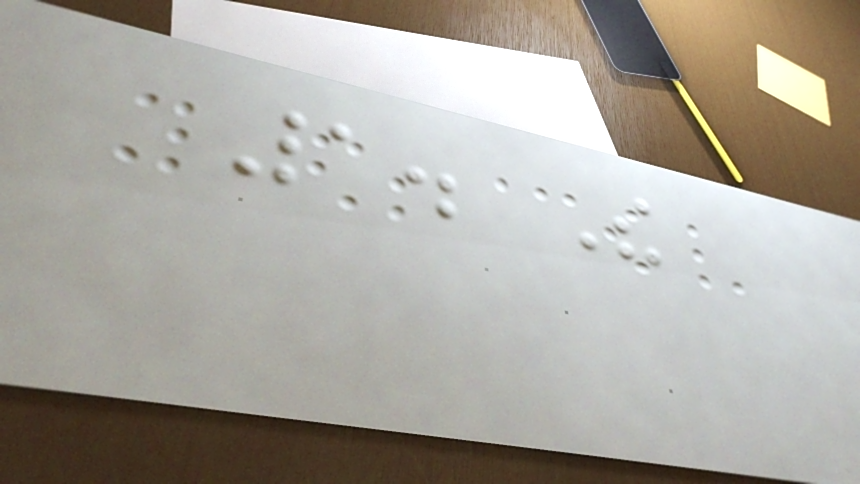1. The
